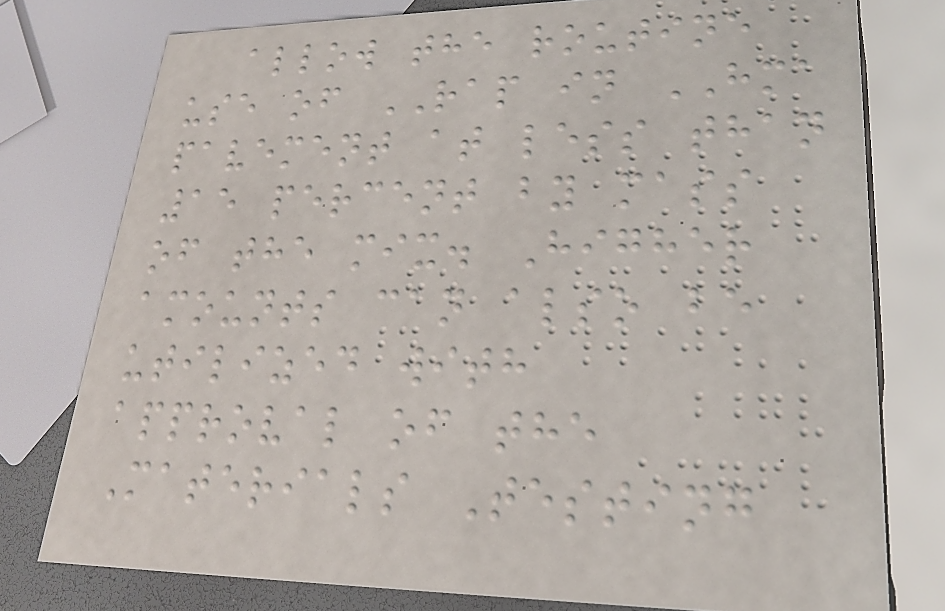allow the routine
use of RAP in HMA
pavement at less than
15 percent by mass
of the mix. Higher
amounts can also be
utilized with
approval of the
Materials Testing
